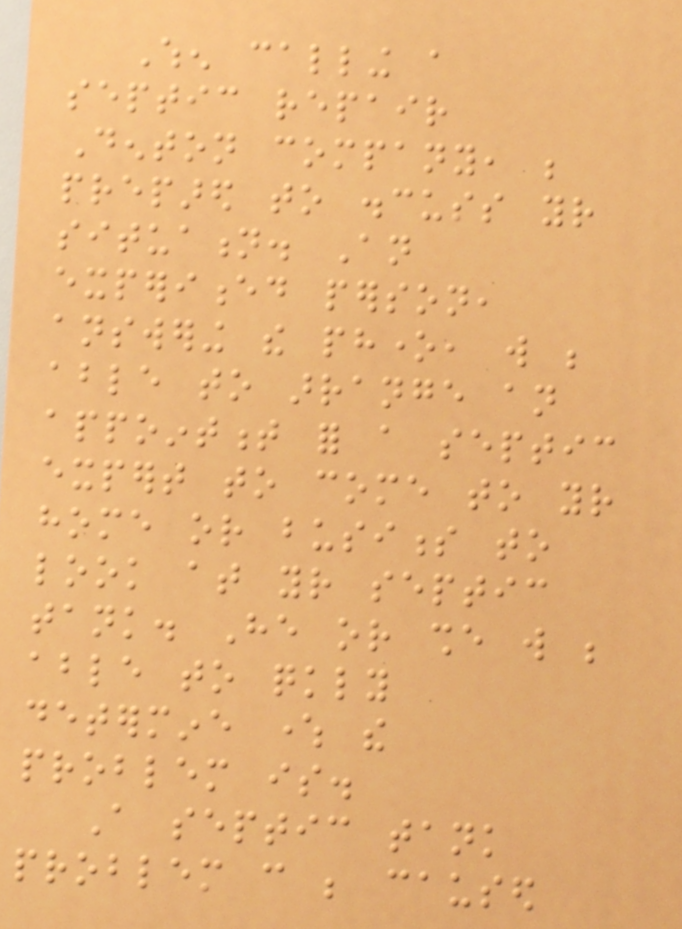When calling a
septic repair
Denton company, be
prepared to discuss your
situation. An
experienced person,
answering the phone, will be
able to arrange an
appointment for a septic
expert to come to your
home or business to
look at your septic
tank. He or she will be
able to quickly
determine where the
problem is.
A septic tank
problem can be caused
